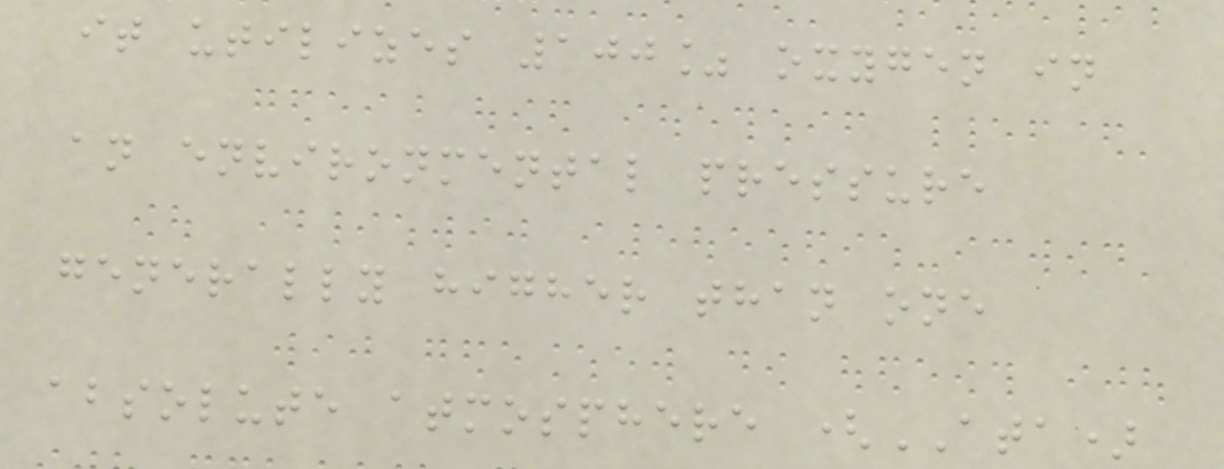it utilizes 100% oxygen in
an environmental pressure
generally higher than one
absolute atmosphere (ATA)
